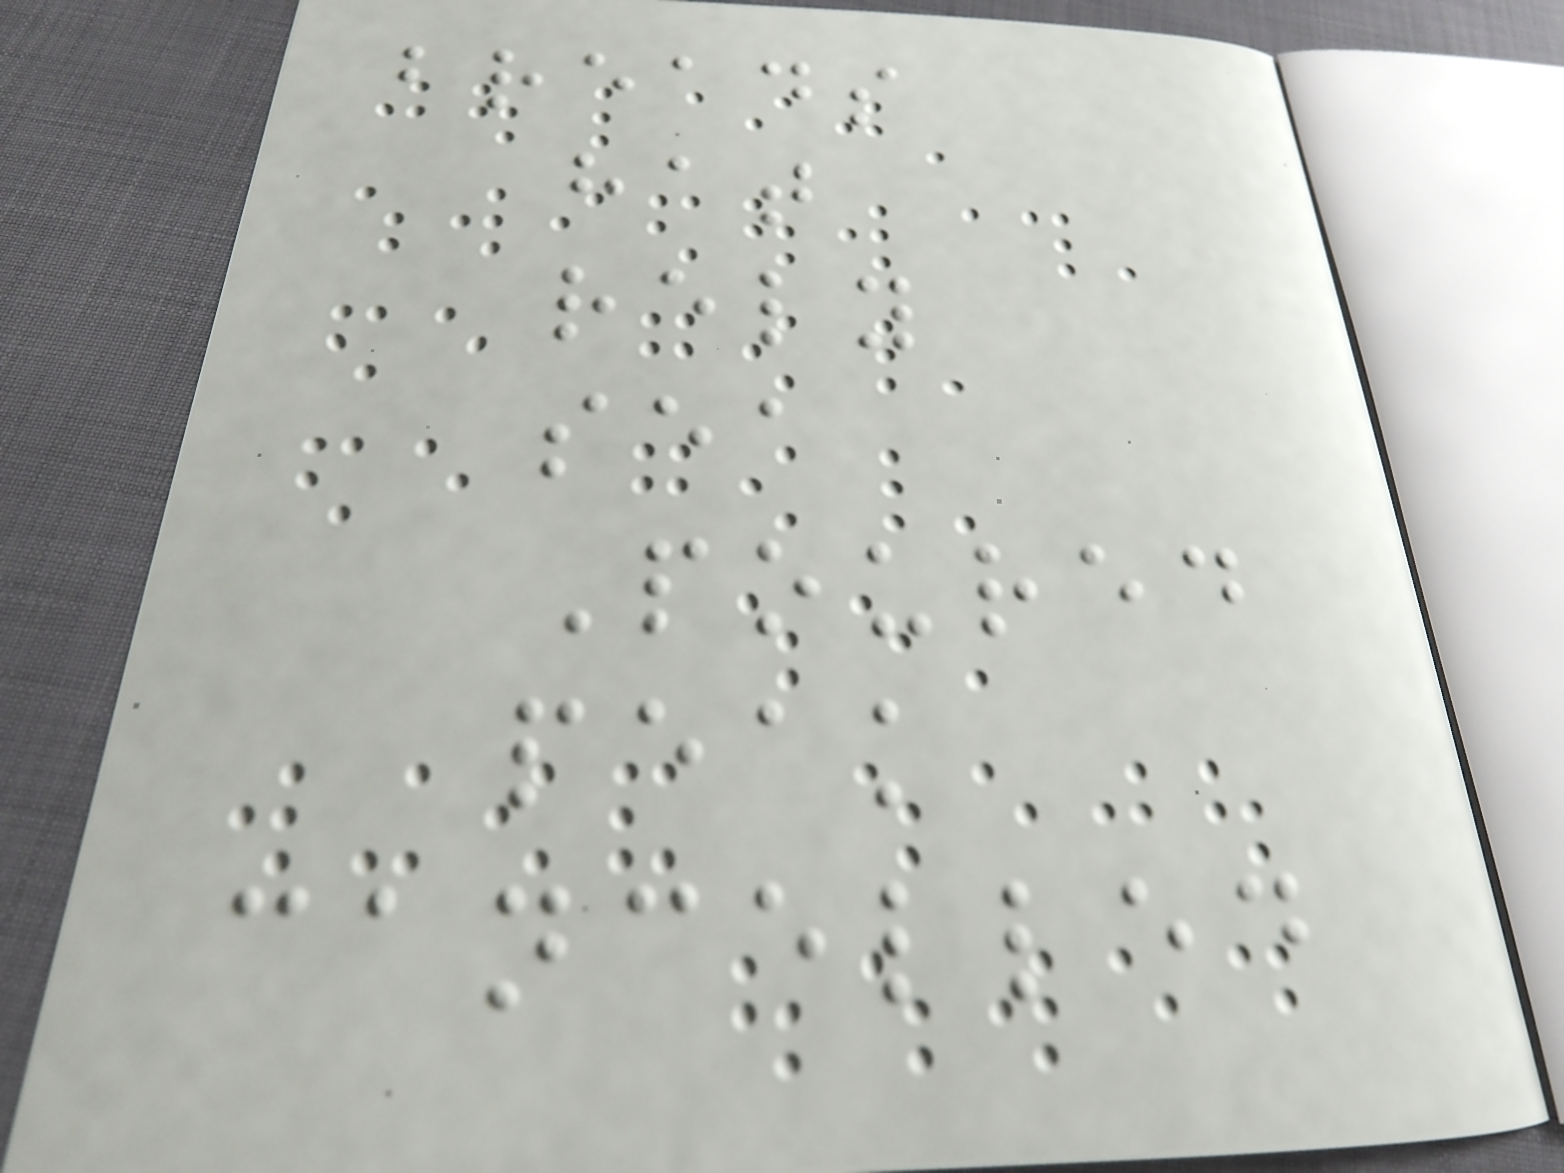breads
hat
rely
sea
Poured
peak
cancelled
